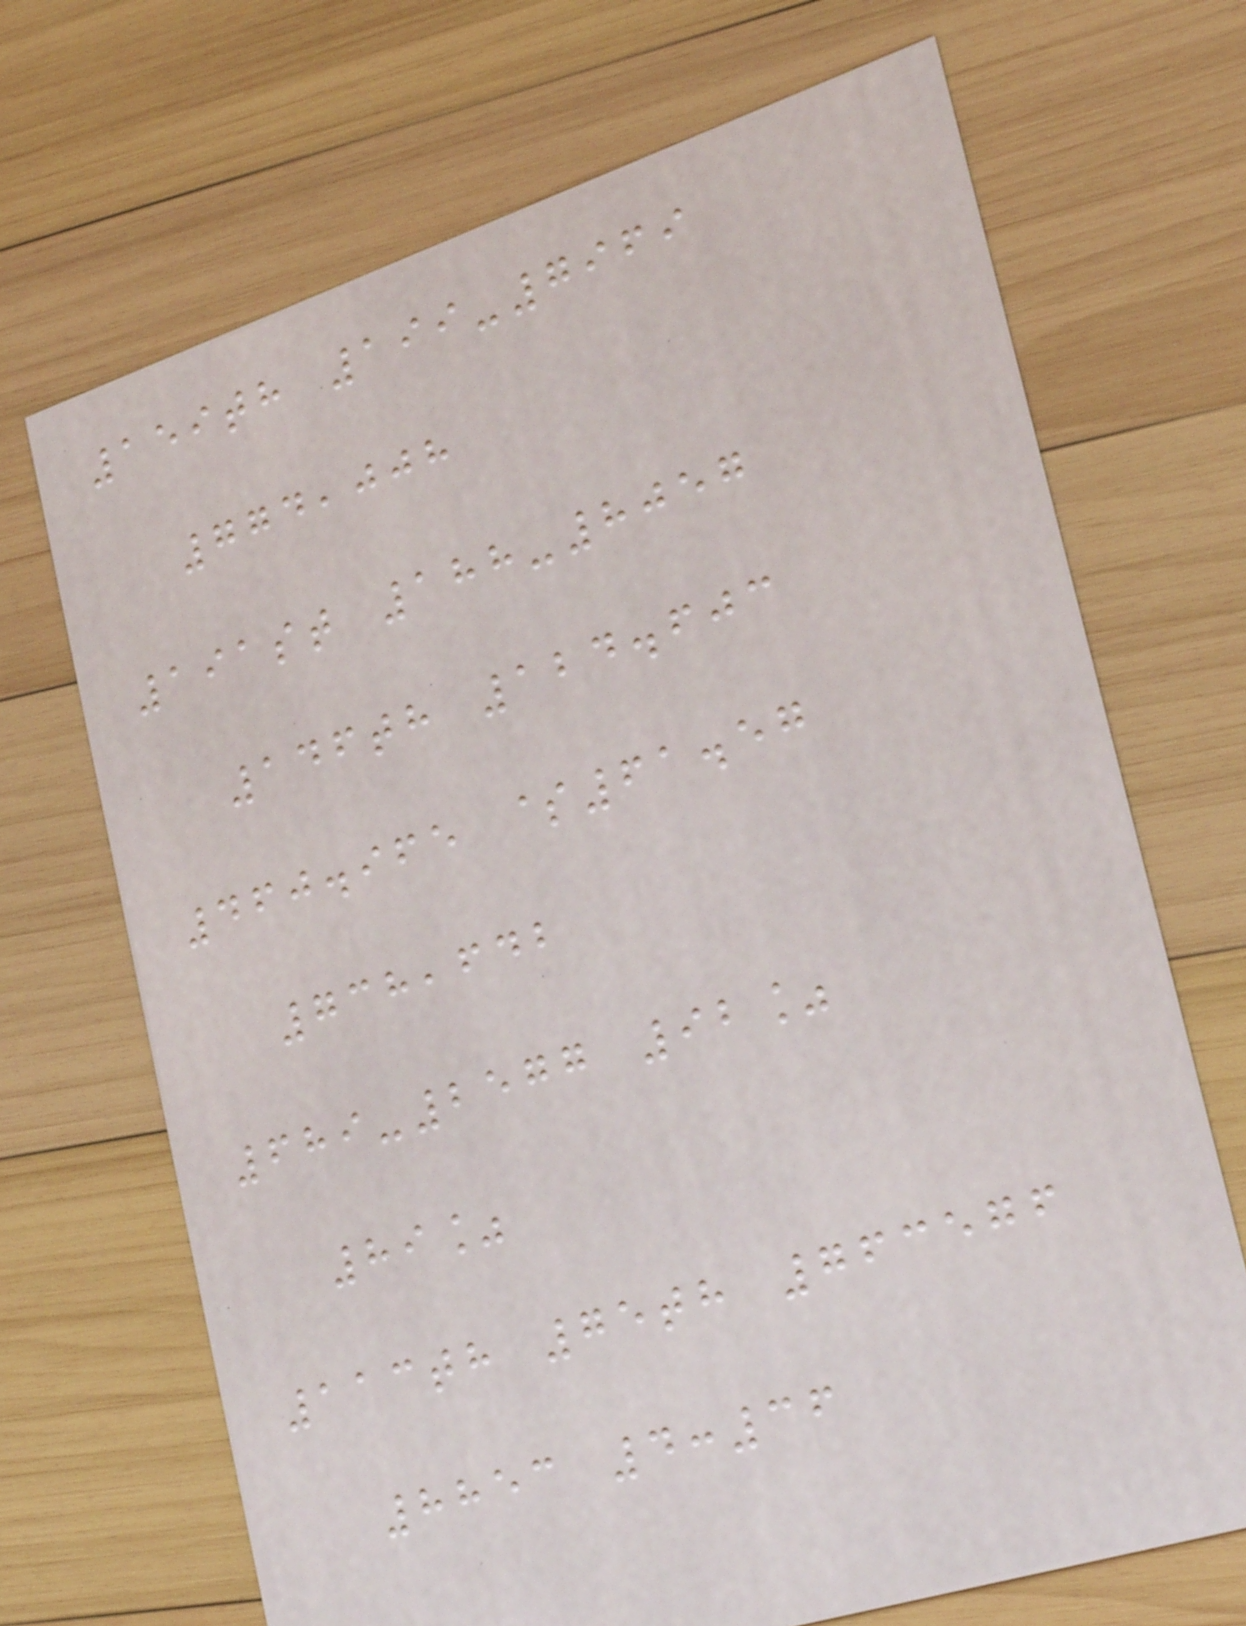159th 199-7969
774,008
191st 188-8057
146th 124.603
460.965 $61.57
738,642
689-2577 92%
89%
113th 75th 763576
8853 4:36
